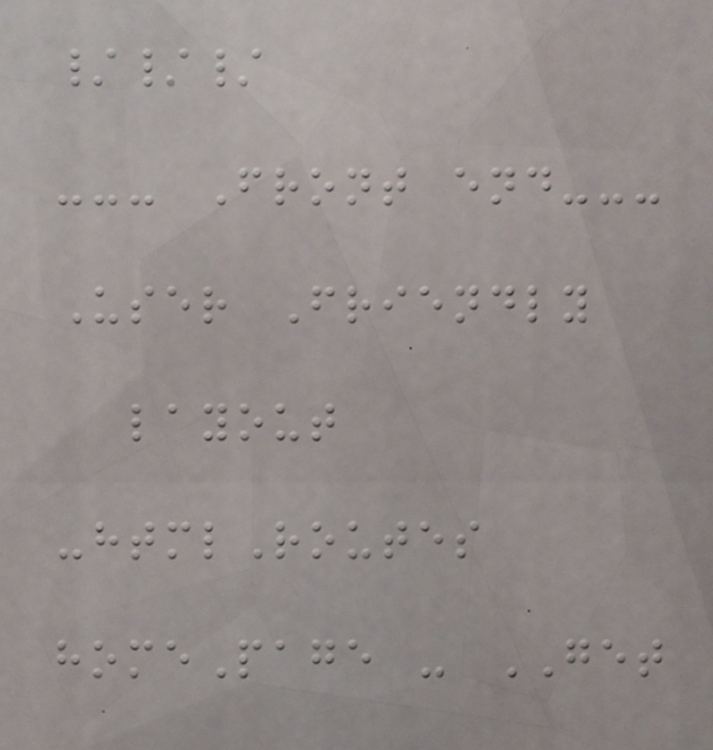///
--- Front end---
User Friendly
layout
-htmlRoutes
homePage - GET
